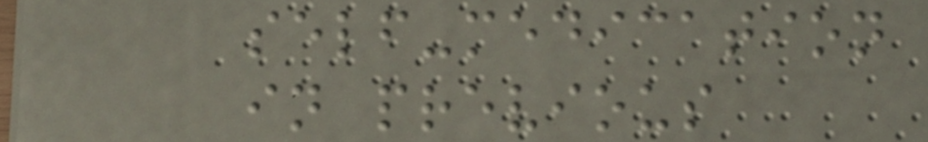self-medication
in previous
